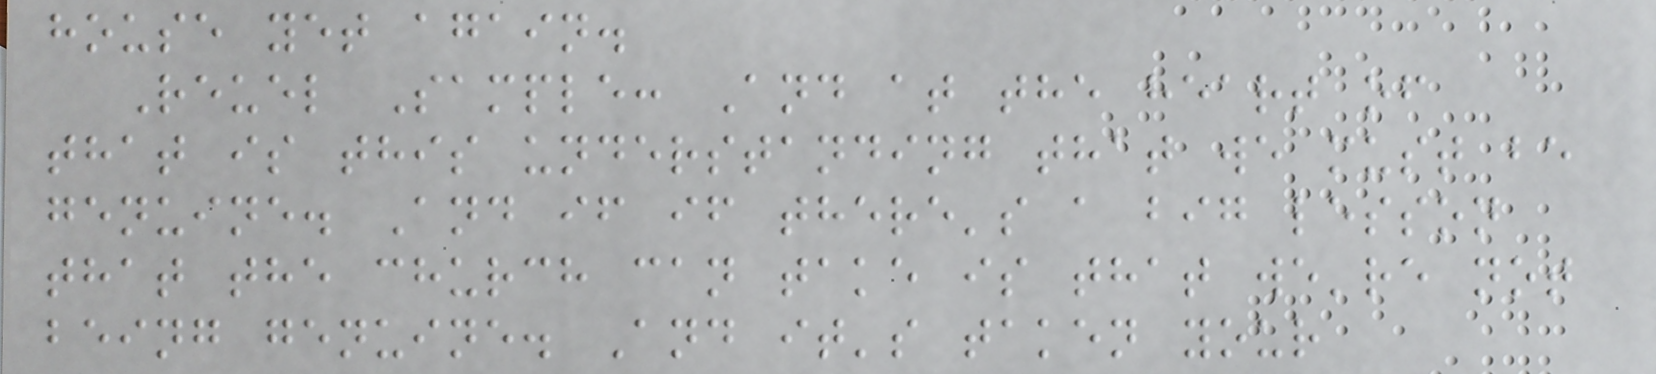house yet again.
Reuel Sample: And at the heart of
that is this understanding that we must be
genuine. And if if there's a big lesson
that the church can take is that we're not
being genuine. And it's taken your
